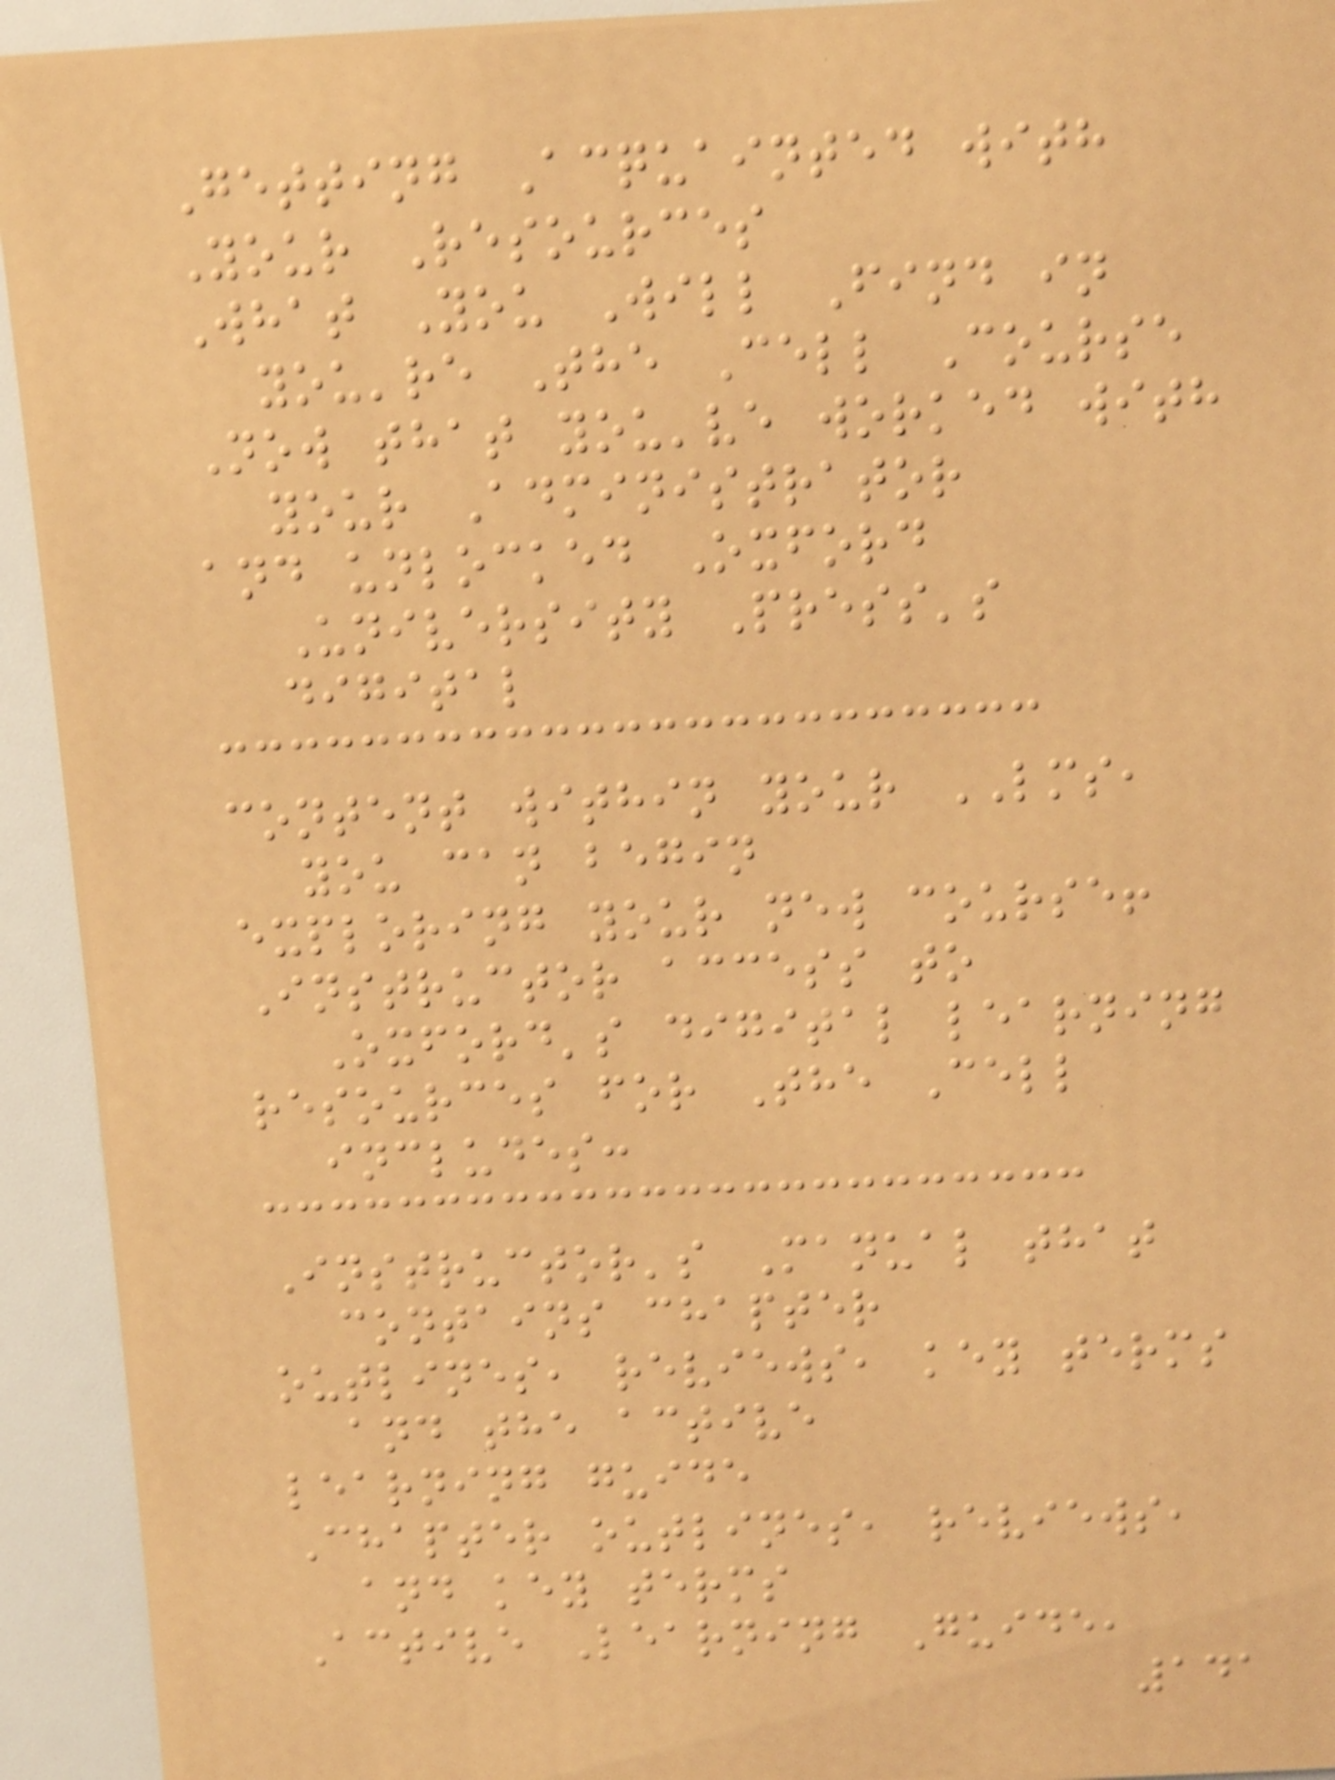Getting Acquainted with
Your Resources
What You Will Find in
you're The Cell Course
Now that you've worked with
your Administrator
and unlocked Oxford
University Press's
digital
content within your LMS,
you can begin
exploring your new course!
Instructor access to
Oxford's digital learning
resources for The Cell
includes:
Instructor's Manual that
contains chapter
outlines, reviews, key terms
and the active
learning guide
Chapter outlines, reviews,
and key terms
Active Learning Guide,
141
